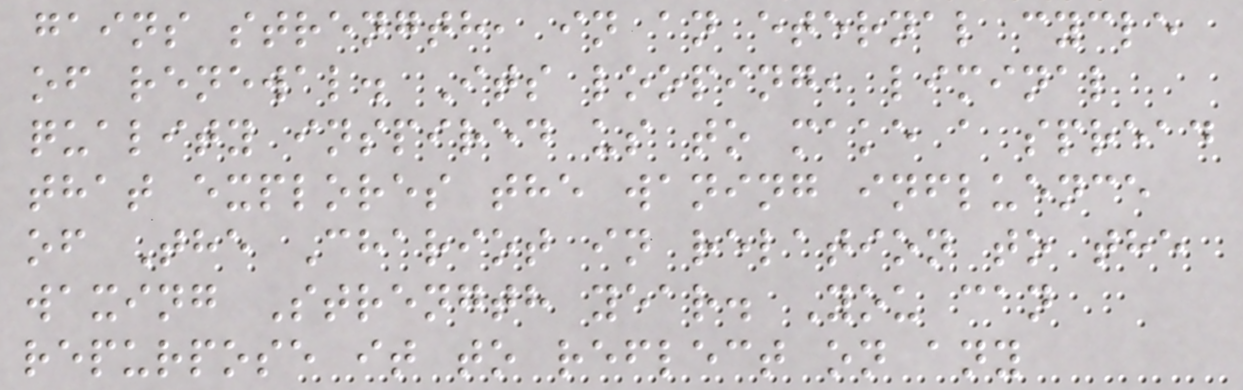gains strength, in an eternal cycle
of renewal. Its looping, liminal
quality inspired us to make a spread
that explores the waning influence
of The Chariot in relation to the
waxing Strength year. You can
repurpose it to reflect on any
